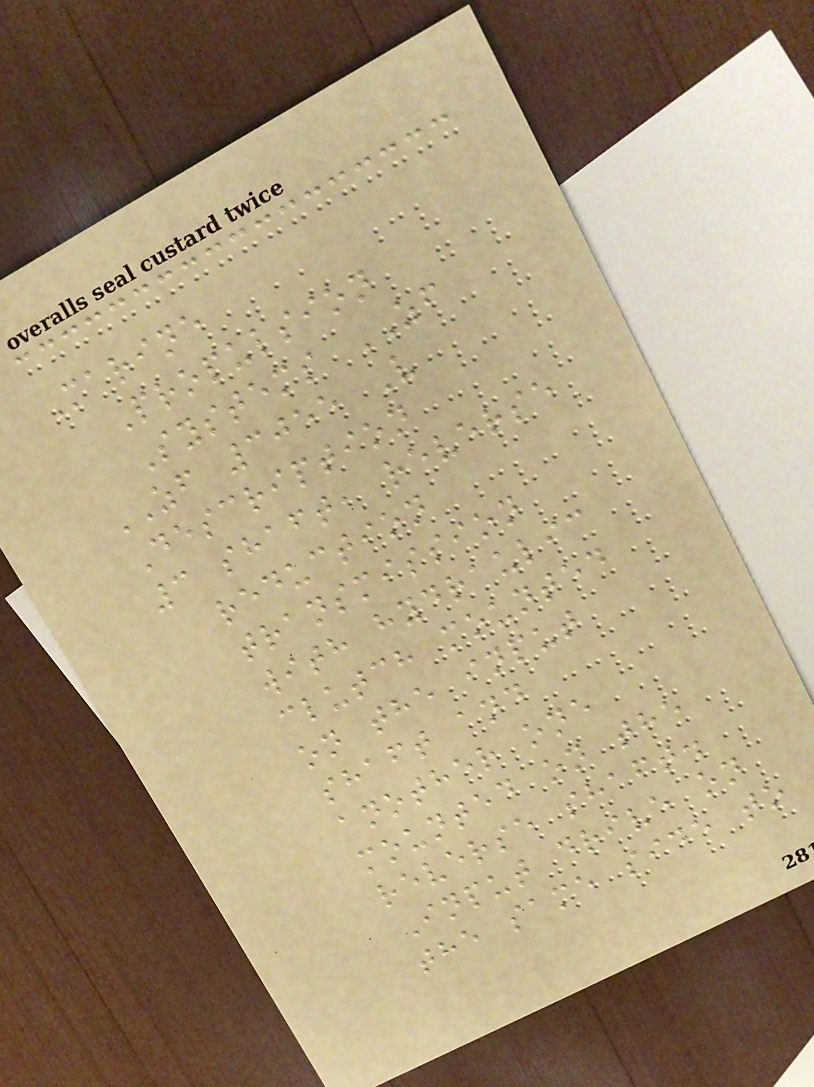Marine
Propulsion
Systems ZF
ZF 3055 V
Description
3 shaft, reverse
reduction
transmission
with hydraulic
clutch mounted
on the input
shaft and
another one
mounted on the
reverse shaft.
Input drive on
the same side to
